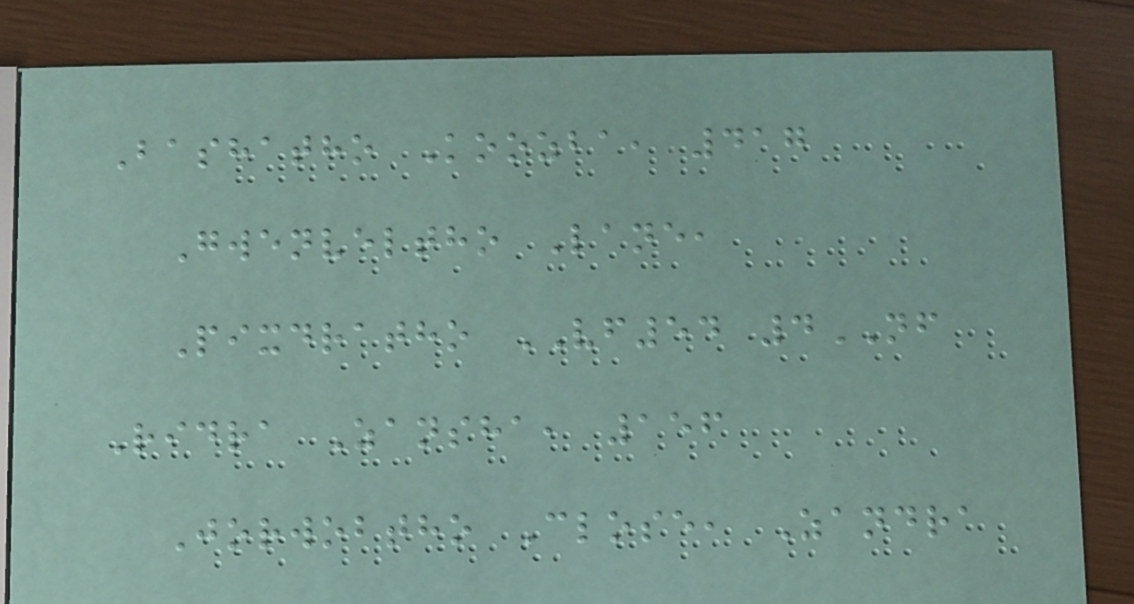Bashatho Koozba, 417
Gwenveltho Lane,
Pixdratho VF54 4NF
Ridra Zansha, 156
Jorwobtho Close, Zandra
